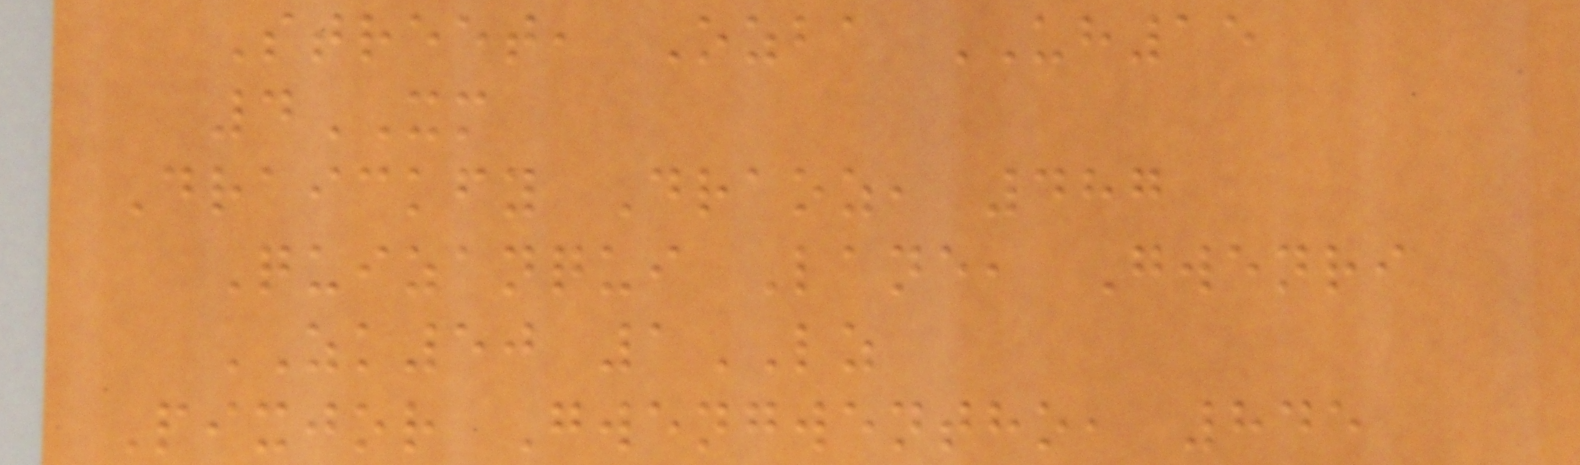Street, Ozba UH15
4XM
Draickfy Draoz, 487
Quizanqui Lane, Gwenri
ZK50 1LZ
Pixjor Gwengwentho, 845
